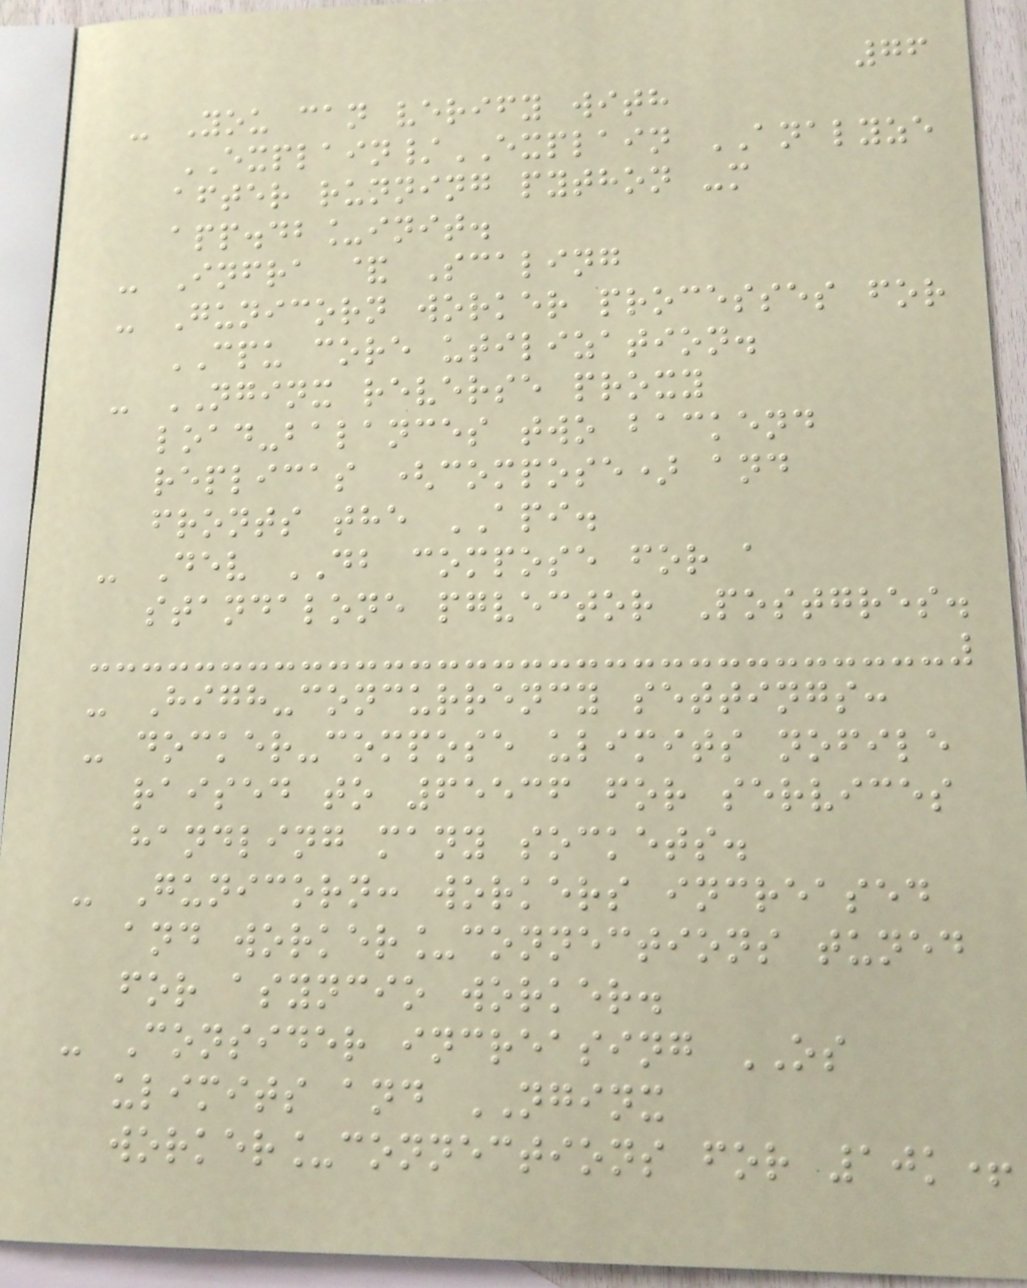76
- You can verify with
EXPLAIN/EXPLAIN ANALYZE
after running python -m
app.db_init.
- Infra & Scaling
- Gunicorn worker processes for
CPU core utilization.
- NGINX reverse proxy
load-balances two backend
replicas (compose) and
fronts the API.
- Dev DB compose for a
standalone pgvector Postgres.
- High-concurrency settings:
- docker-compose ulimits nofile
raised to 65536 for services
handling many sockets.
- Gunicorn: workers increased
and worker_connections tuned
for asyncio worker.
- Consider increasing OS
ulimits and NGINX
worker_connections for 10k+
